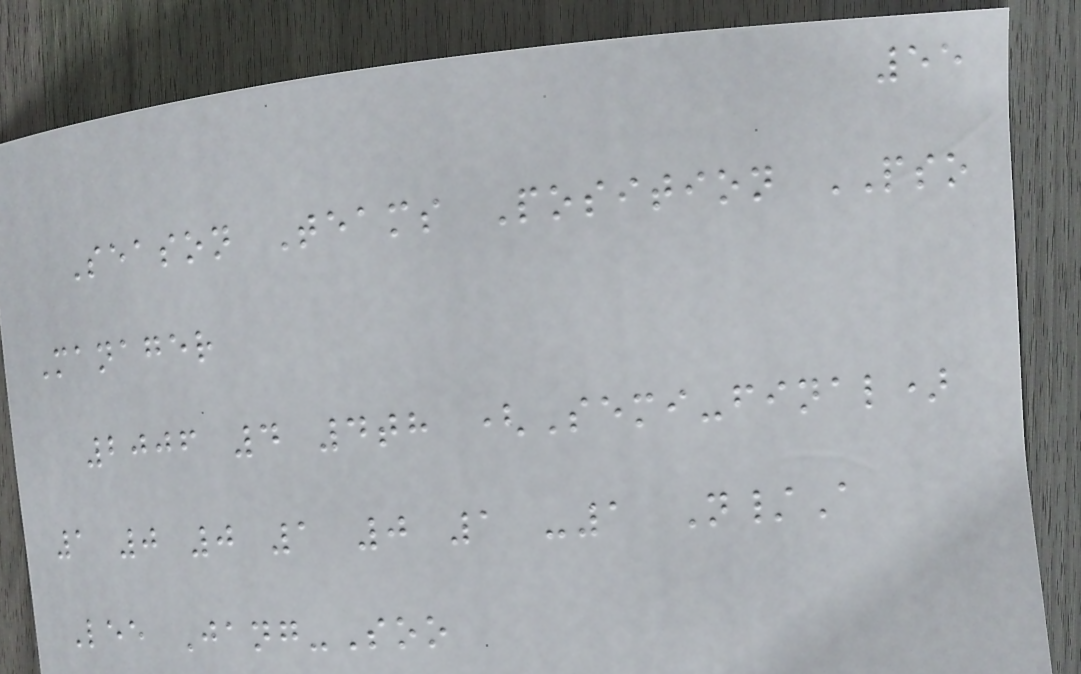55
Season Teams Position PSO
Manager
2006 4 4th (Semi-final)
1 0 0 1 0 1 -1 N/A
Lee Jang-Soo
